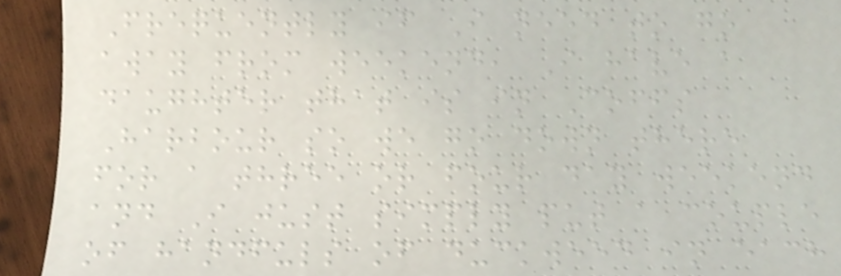Frequently if I need to go
away from weekend, I have a
daughter that is in Coffs
Harbour so we go down there
for a three or four day weekend
and I just simply put a couple
of handfuls of duckweed in each
